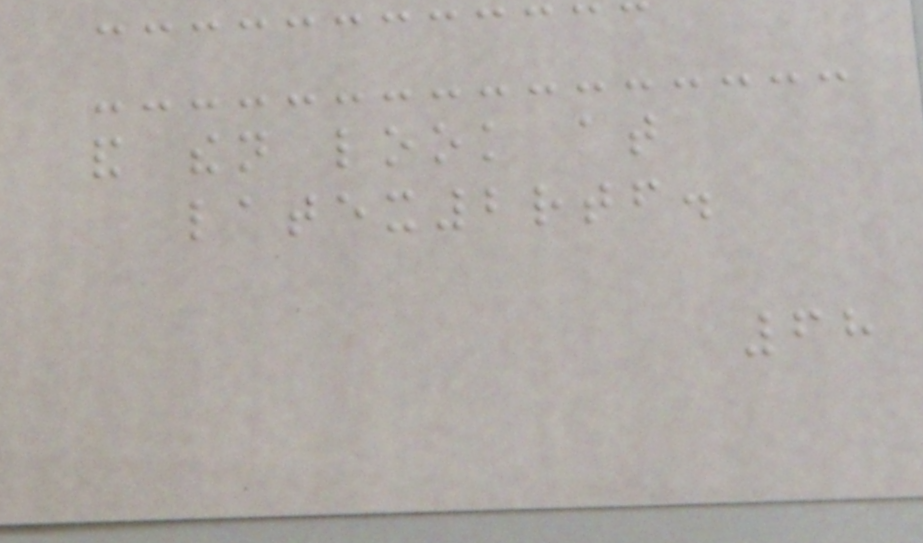and then look at
latex2rtf.
68
